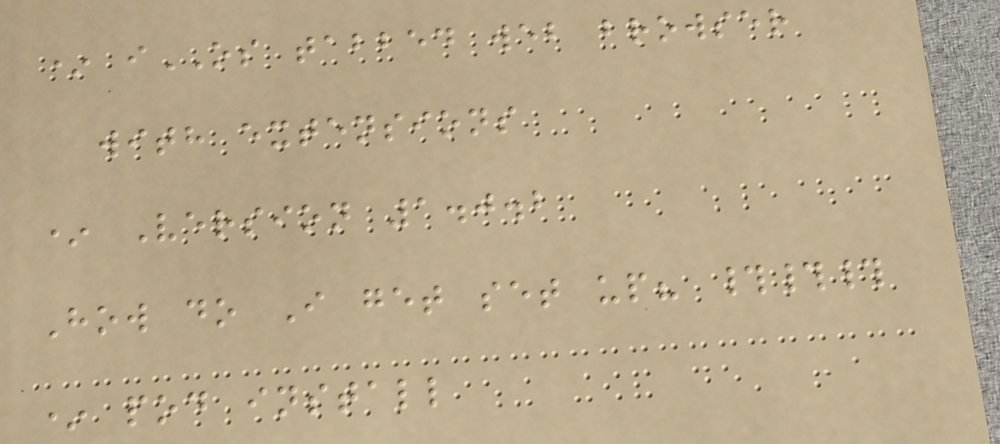* iOS tabbed web browser
with extensions
* Version 1.0.2
How do I get set up? ###
* pod install
